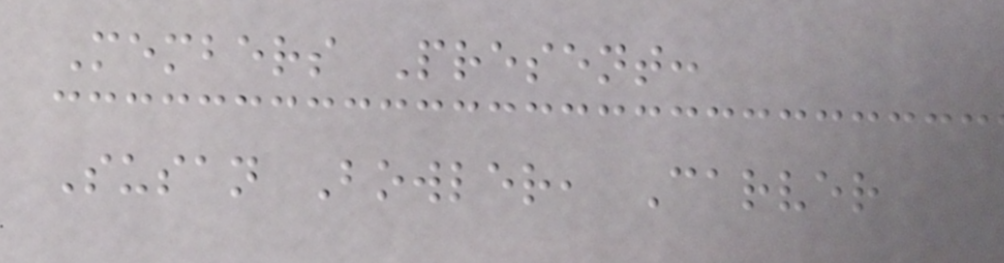Members Present:
Susan Bowler, Carver
